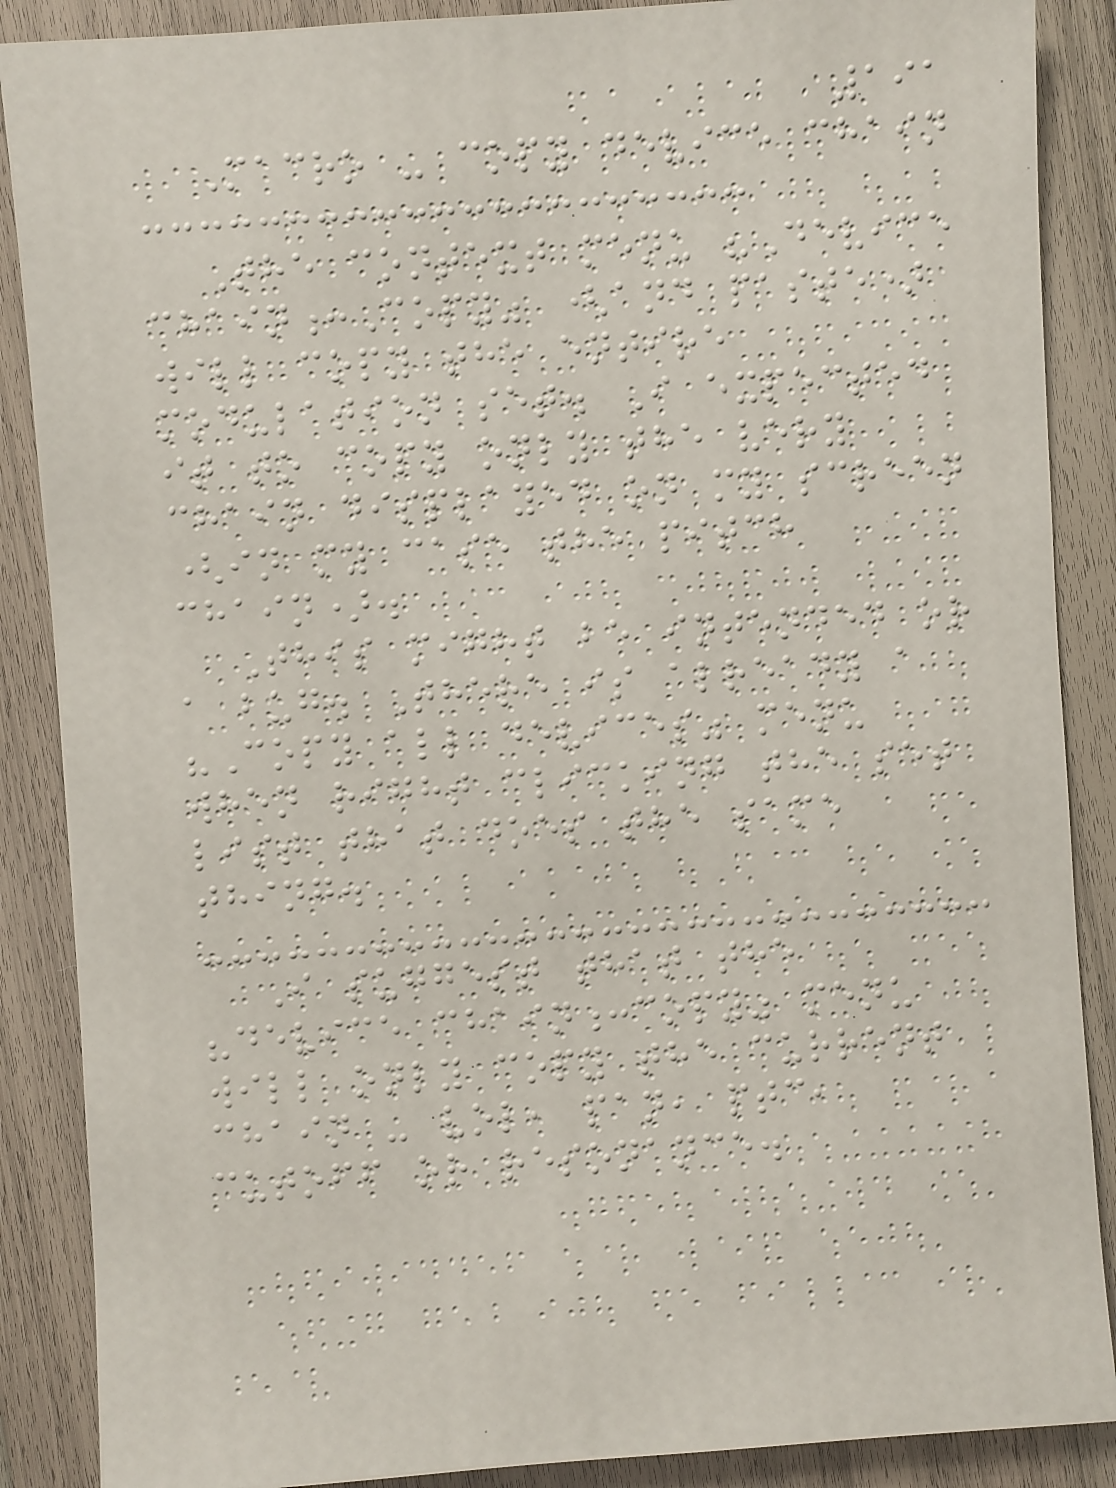191
Macro - copy device chain
The context menu "Device
chain:Copy" (and paste)
will copy the entire
modulation set. I expected
it to copy only the very
chain displayed on my screen
(in my case the pitch
chain).
This might be intended or
a bug. There is already a
"Copy all devices" menu
when right clicking the set
list that does the same
thing.
I suggest that the
"device chain:copy" menu
will only copy the current
chain - vol, pan, ptc,
cutoff or resonance.
